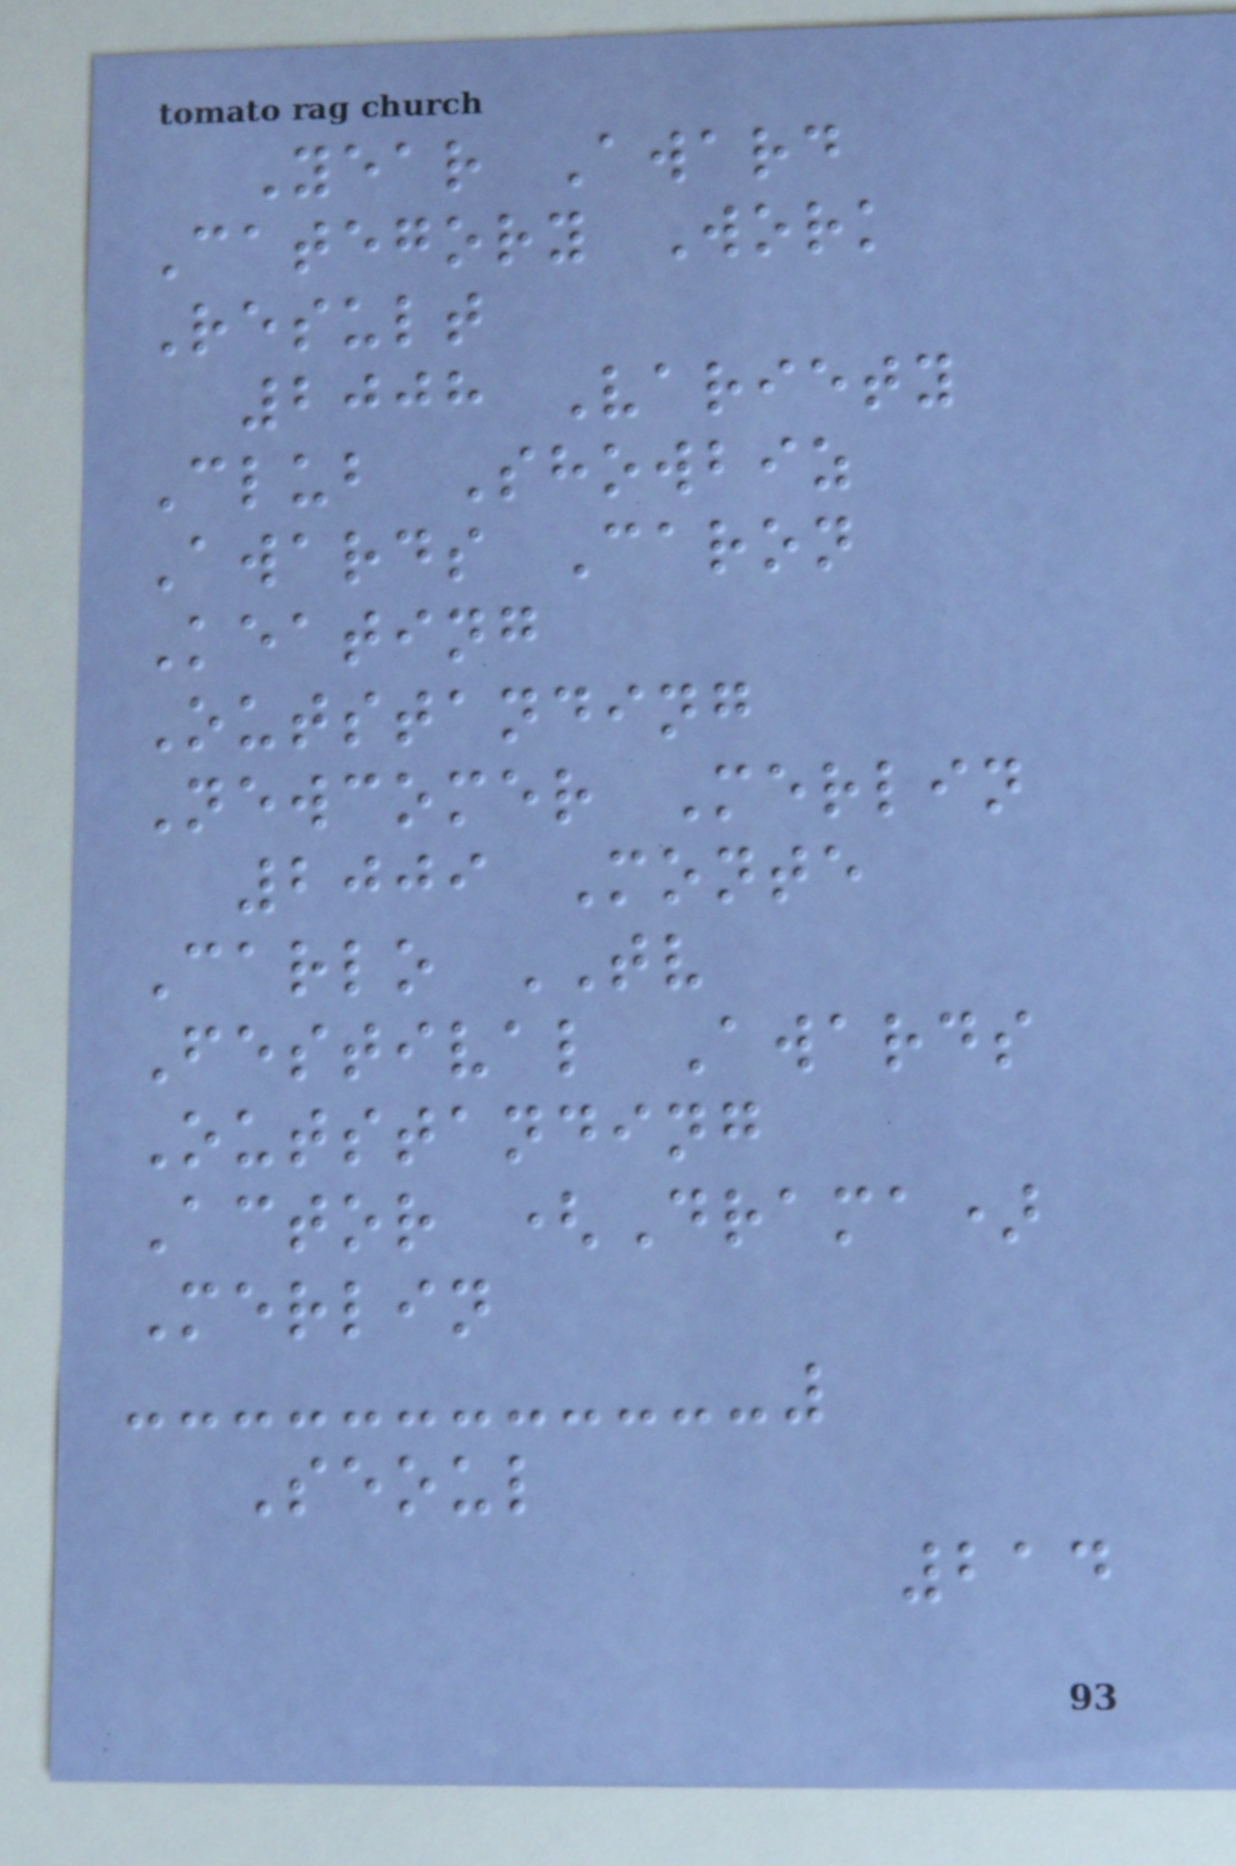Year Award
Category Work
Result
2008 Variety
Club Showbiz
Awards Caron
Keating
Outstanding
Newcomer Merlin
2009 Monte
Carlo TV
Festival Awards
Outstanding
Actor (Drama)
Merlin
Seoul
214
